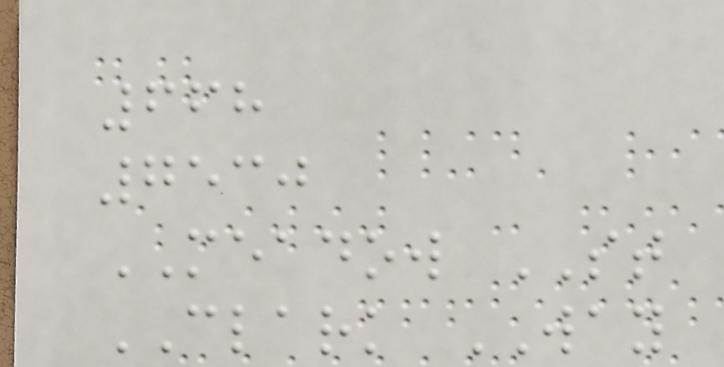668
7530
MEADOW ST
CLARK WAY
